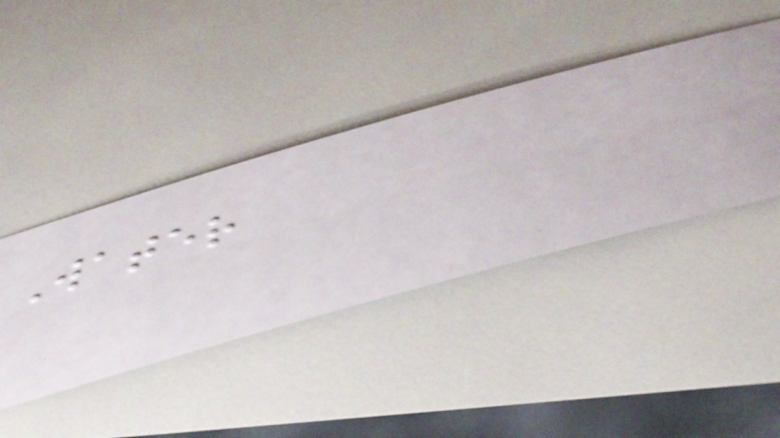Water
